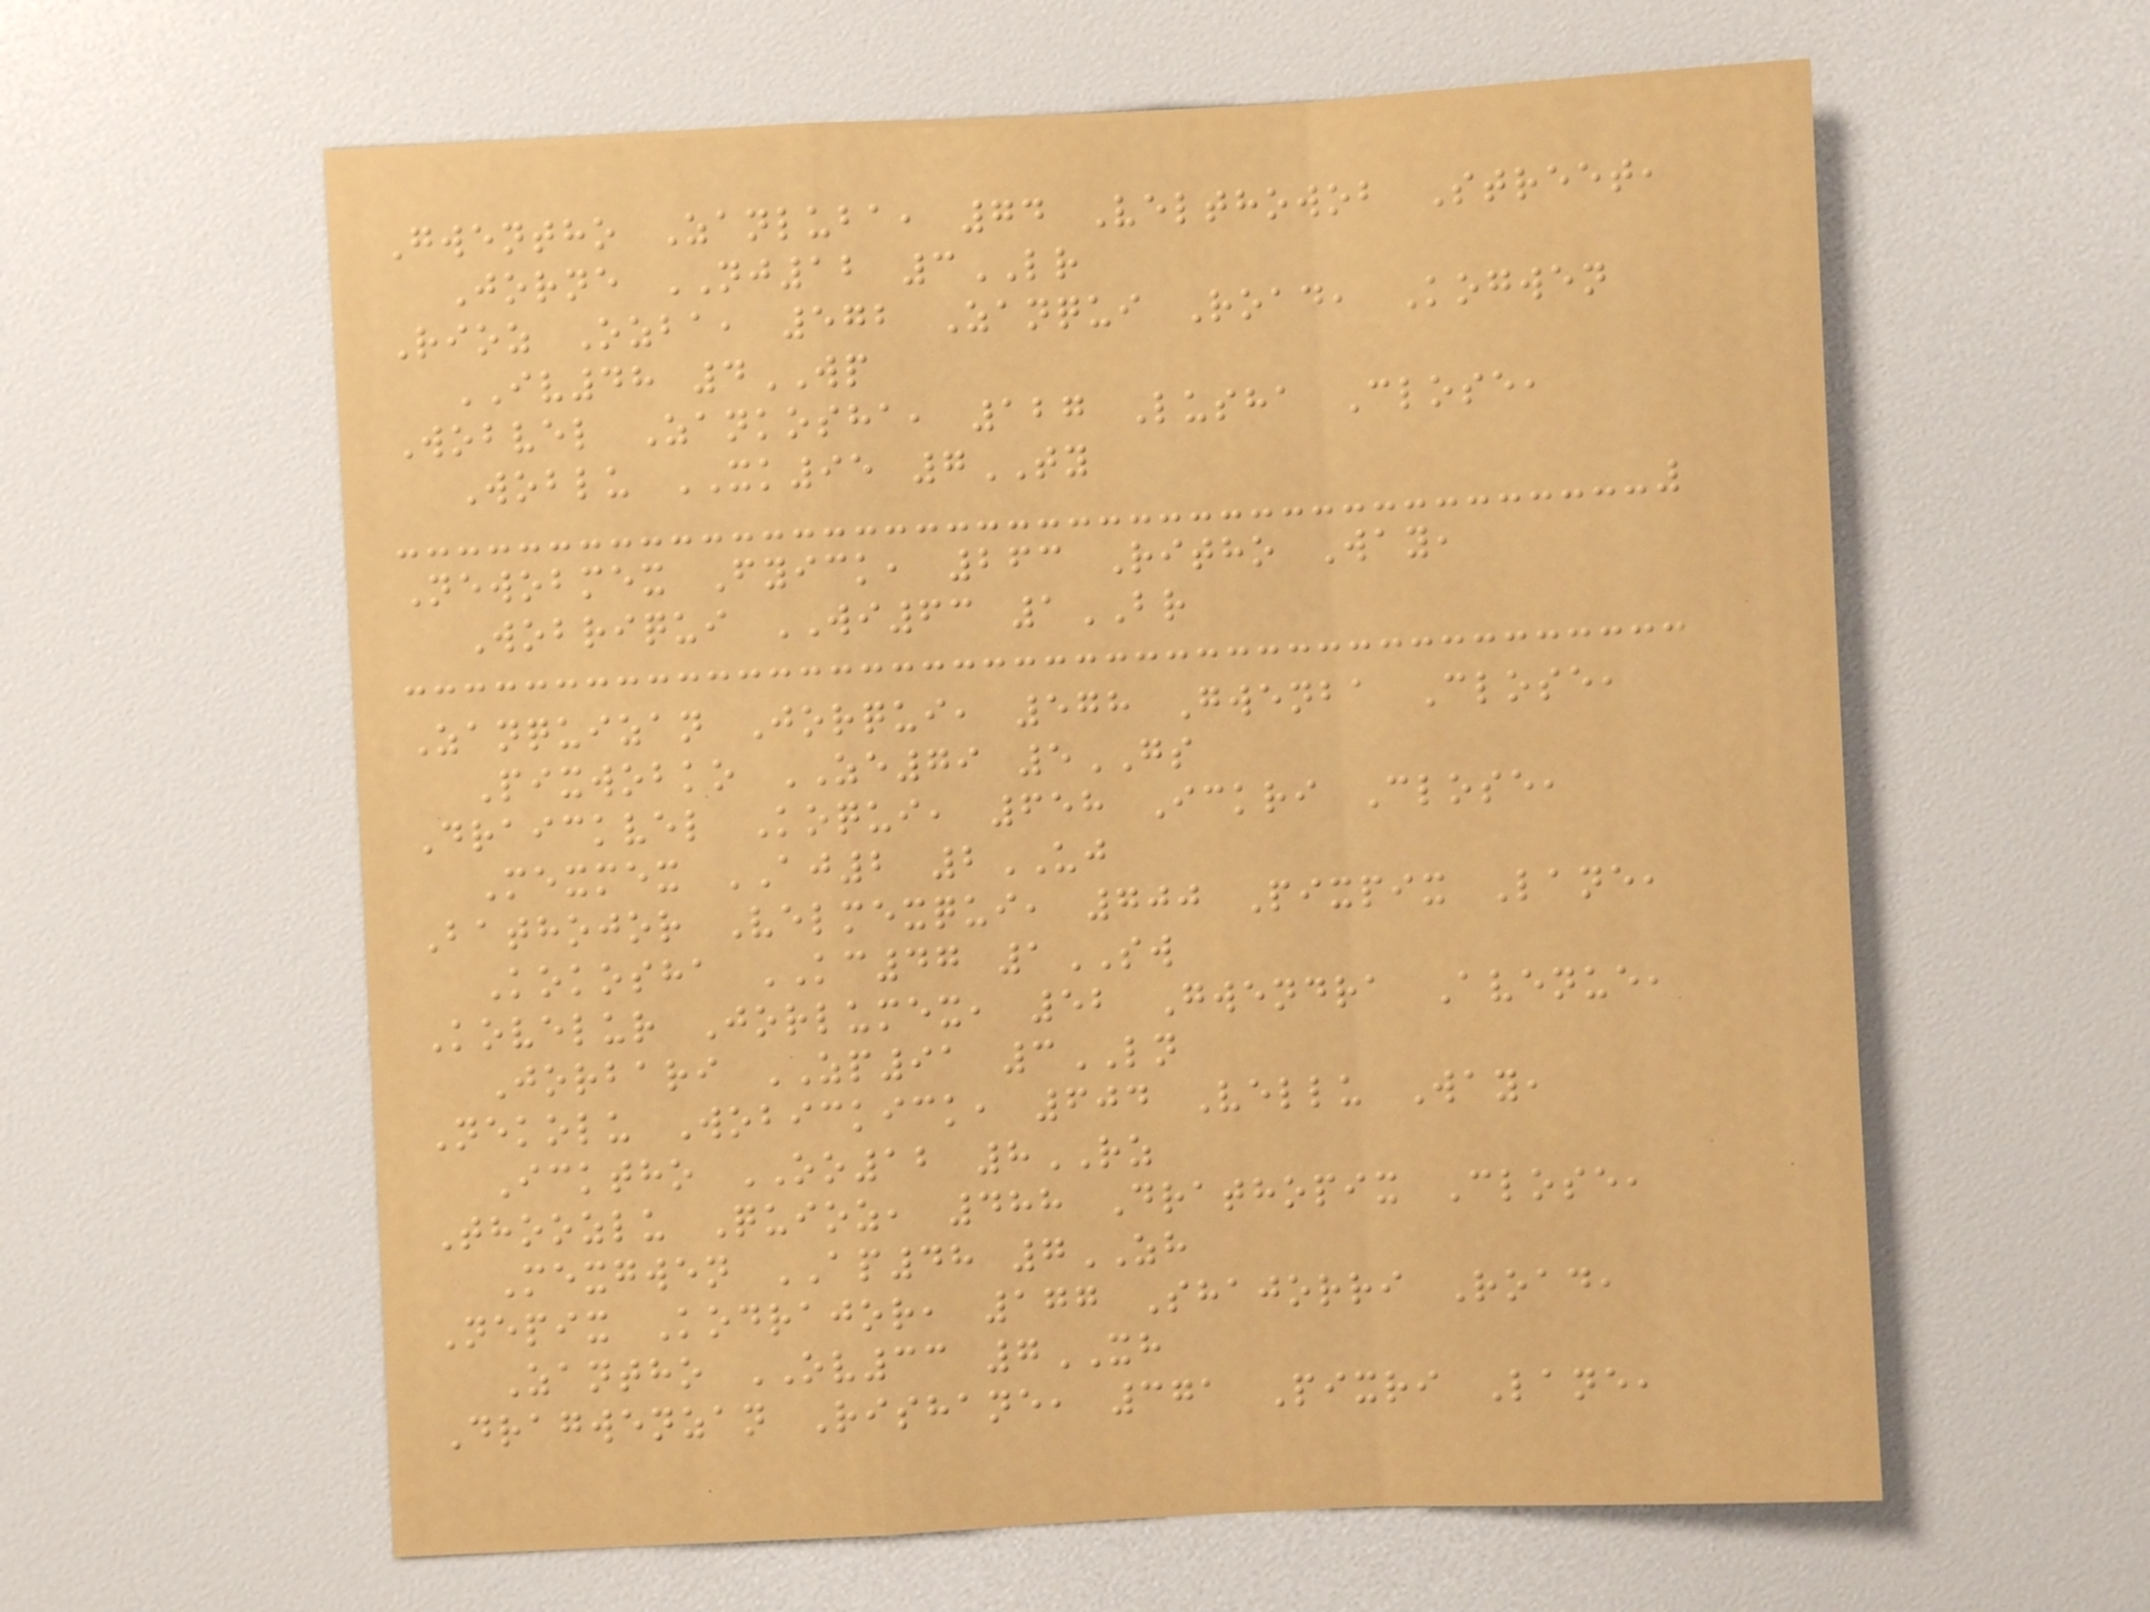Gwentho Zanluba, 74 Velthowob Street,
Jorne NJ12 3LR
Rioz Ozba, 572 Zanqui Road, Kogwen
IV48 4WP
Wobvel Zankosha, 127 Lusha Close,
Woblu XK95 7TY
Newobmex Fyick, 263 Ritho Way,
Wobriqui WI63 1BR
Zanquizan Jorqui, 578 Gwenba Close,
Pixwobko ZE79 5GS
Draickvel Koqui, 658 Ickri Close,
Mexmex AJ2 2UJ
Bathojor Velmexqui, 700 Pixpix Lane,
Kokosha KC47 1SW
Kovelur Jorlumex, 52 Gwendra Avenue,
Jorbari ZP91 3LN
Nekolu Wobickick, 604 Vellu Way,
Icktho OO12 8RZ
Thoozlu Quioz, 488 Drathopix Close,
Mexgwen AP48 7ZH
Nepix Kodrajor, 177 Shajorri Road,
Zantho OV33 7XH
Dragwenzan Rishane, 371 Pixri Lane,
